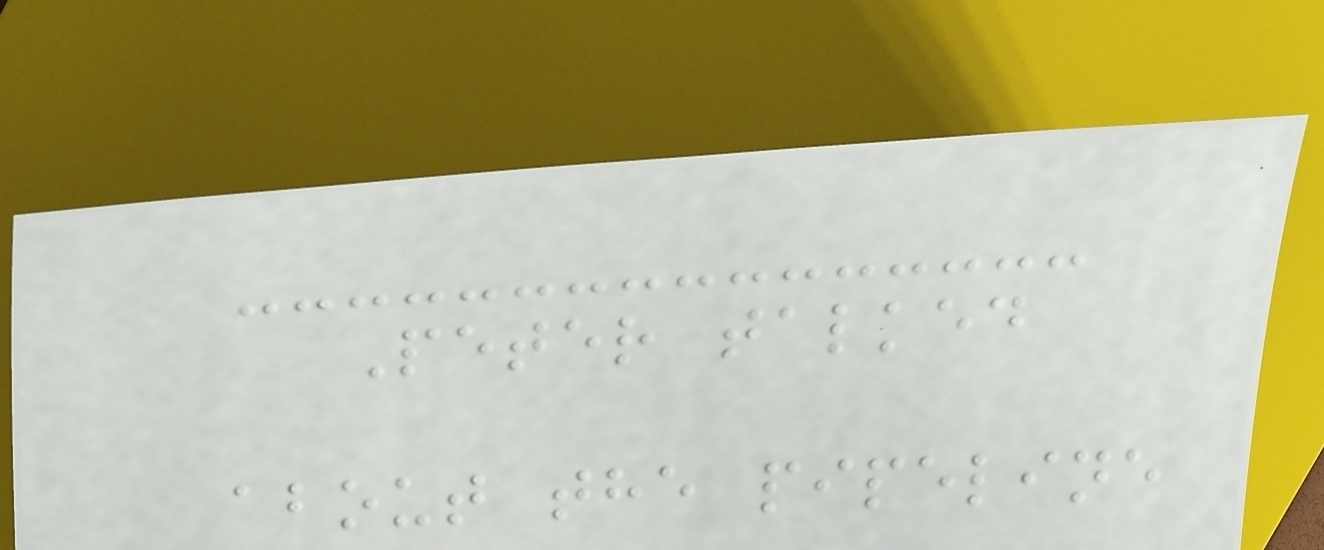Peter talked
about the pipeline
